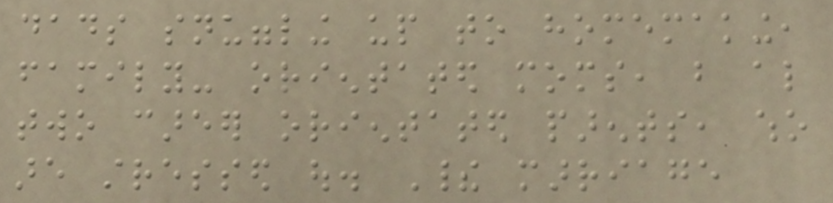dads snuggling up to homemaking,
family- orientated moms, but also
two career orientated parents, who
are stressed out. Their marriage
